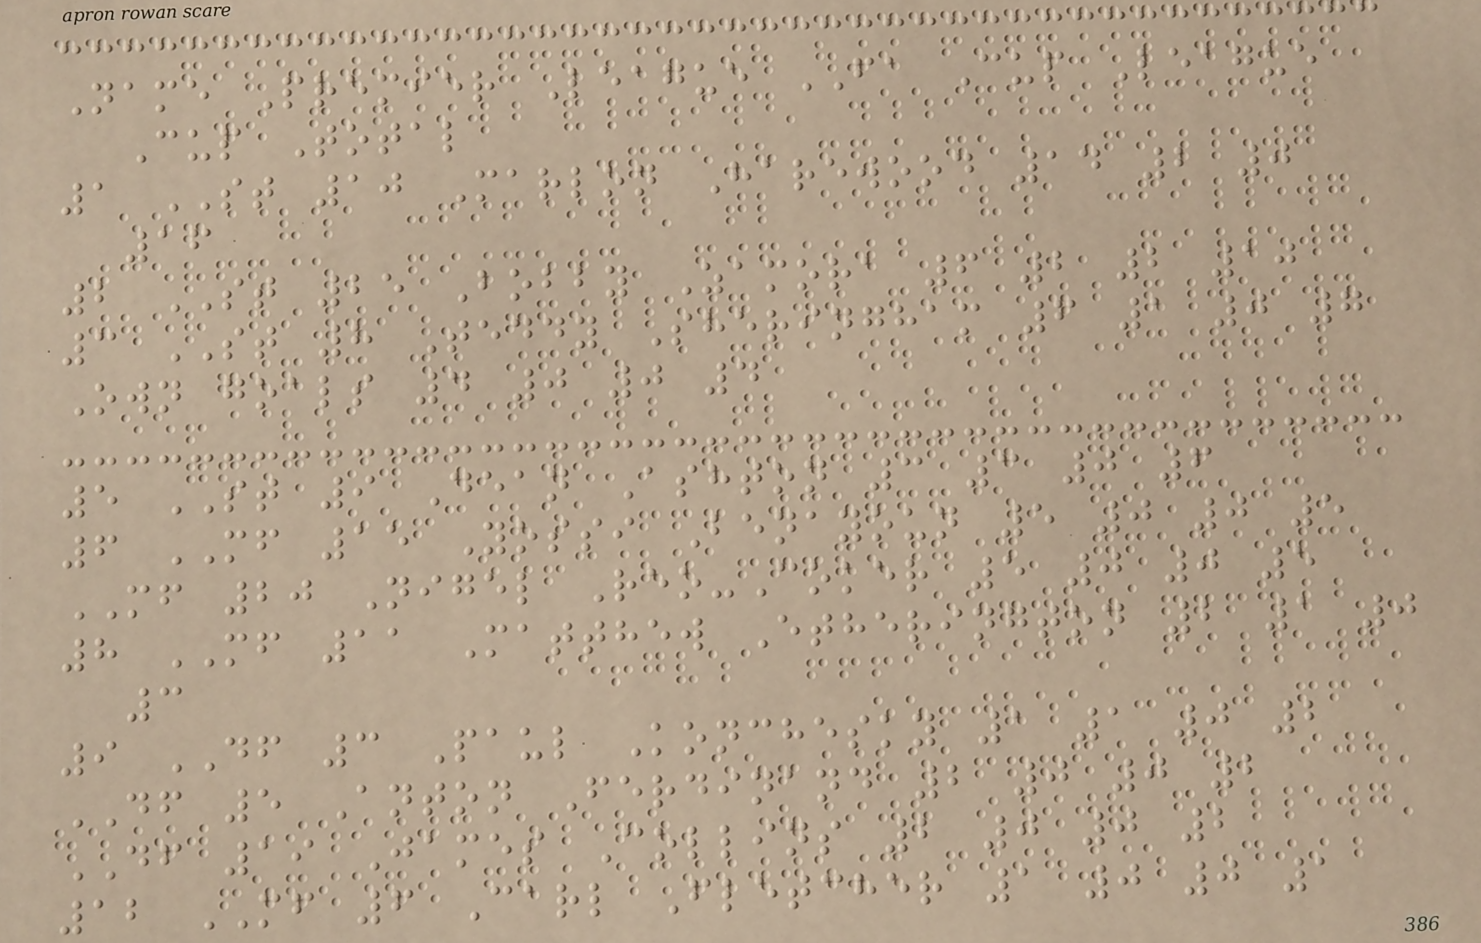Name Premier League FA Cup League
Cup Total
1 ST 10 Marlon Harewood 14 2 0
16
2 ST 25 Bobby Zamora 6 2 2 10
3 ST 8 Teddy Sheringham 6 1 0 7
Own goals 4 0 0 4
5 ST 9 Dean Ashton 3 3 0 6
6 MF 15 Yossi Benayoun 5 0 0 5
MF 20 Nigel Reo-Coker 5 0 0 5
8 MF 11 Matthew Etherington 2 1 0
3
9 DF 3 Paul Konchesky 1 1 0 2
DF 5 Anton Ferdinand 2 0 0 2
DF 19 James Collins 2 0 0 2
12 MF 6 Carl Fletcher 1 0 0 1
